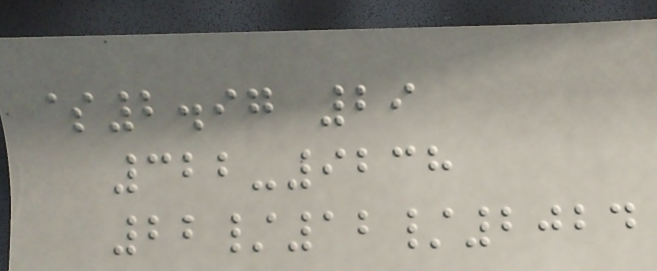$2.97 29
322-9238
22/12/2024
